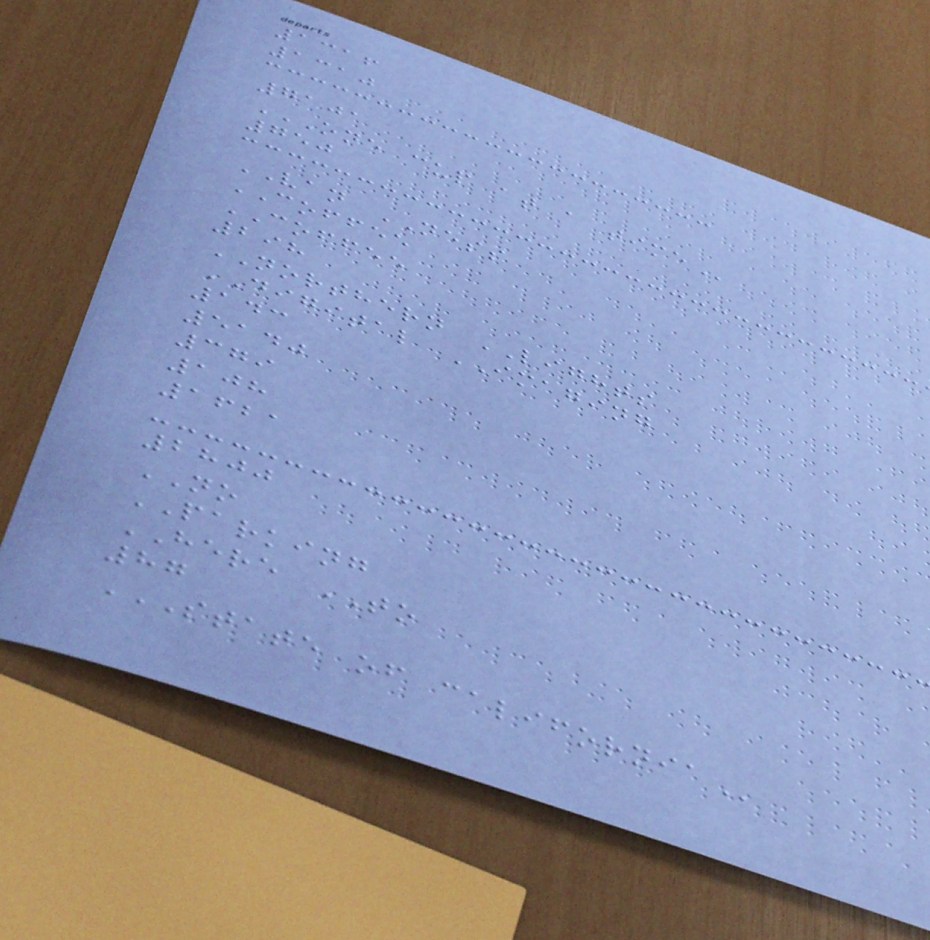1316
1310
7101
ONE CUP AT A TIME
750
VAN NESS
COFFEE
COFFEE
298
NORTHERN LIGHTS
DIGITAL IMAGING
143
5140
379
108
1621
2800
NO
PARKING
HERE TO
87
STATE OF CALIFORNIA
